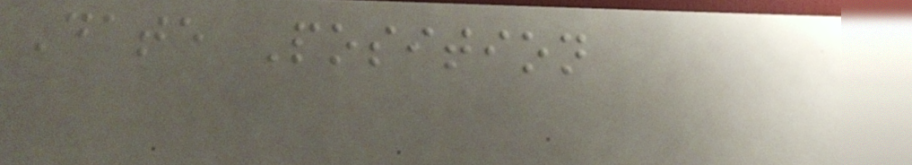Date Position
